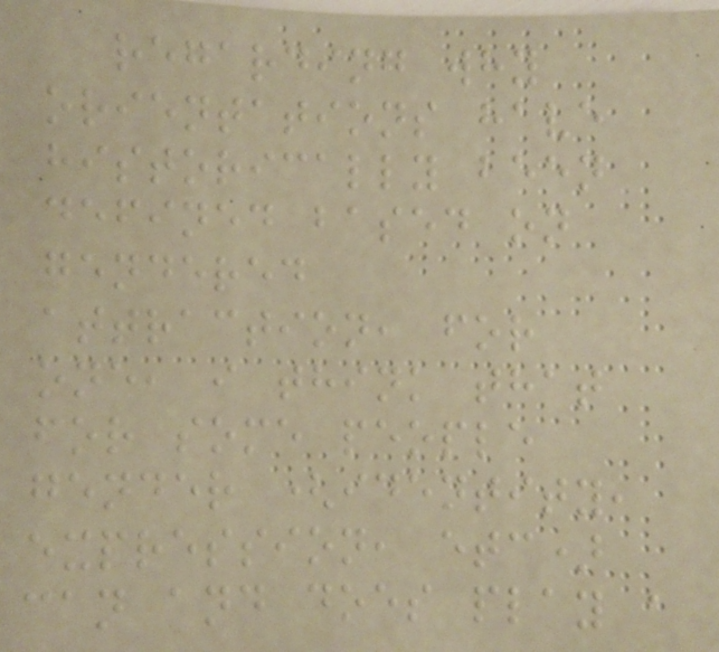regarding why
orientations have
historically been
defined based on
gendered
attraction, for
one, i think that
for some people
gender (identity,
expression, etc)
can and does play a
